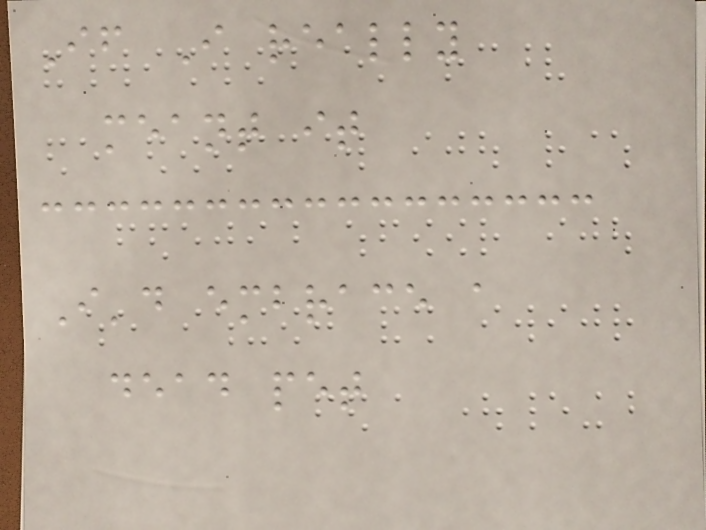If I really
meant it
I'd embrace a
dead pet
